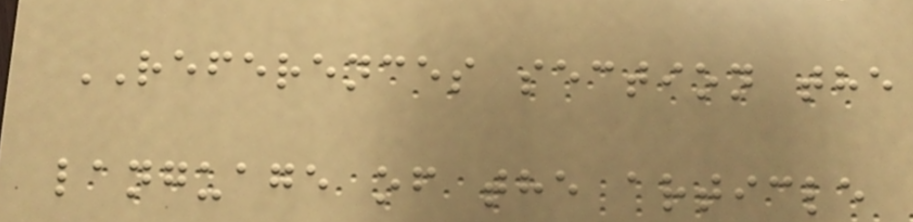REFERENCES section the
language of the article
